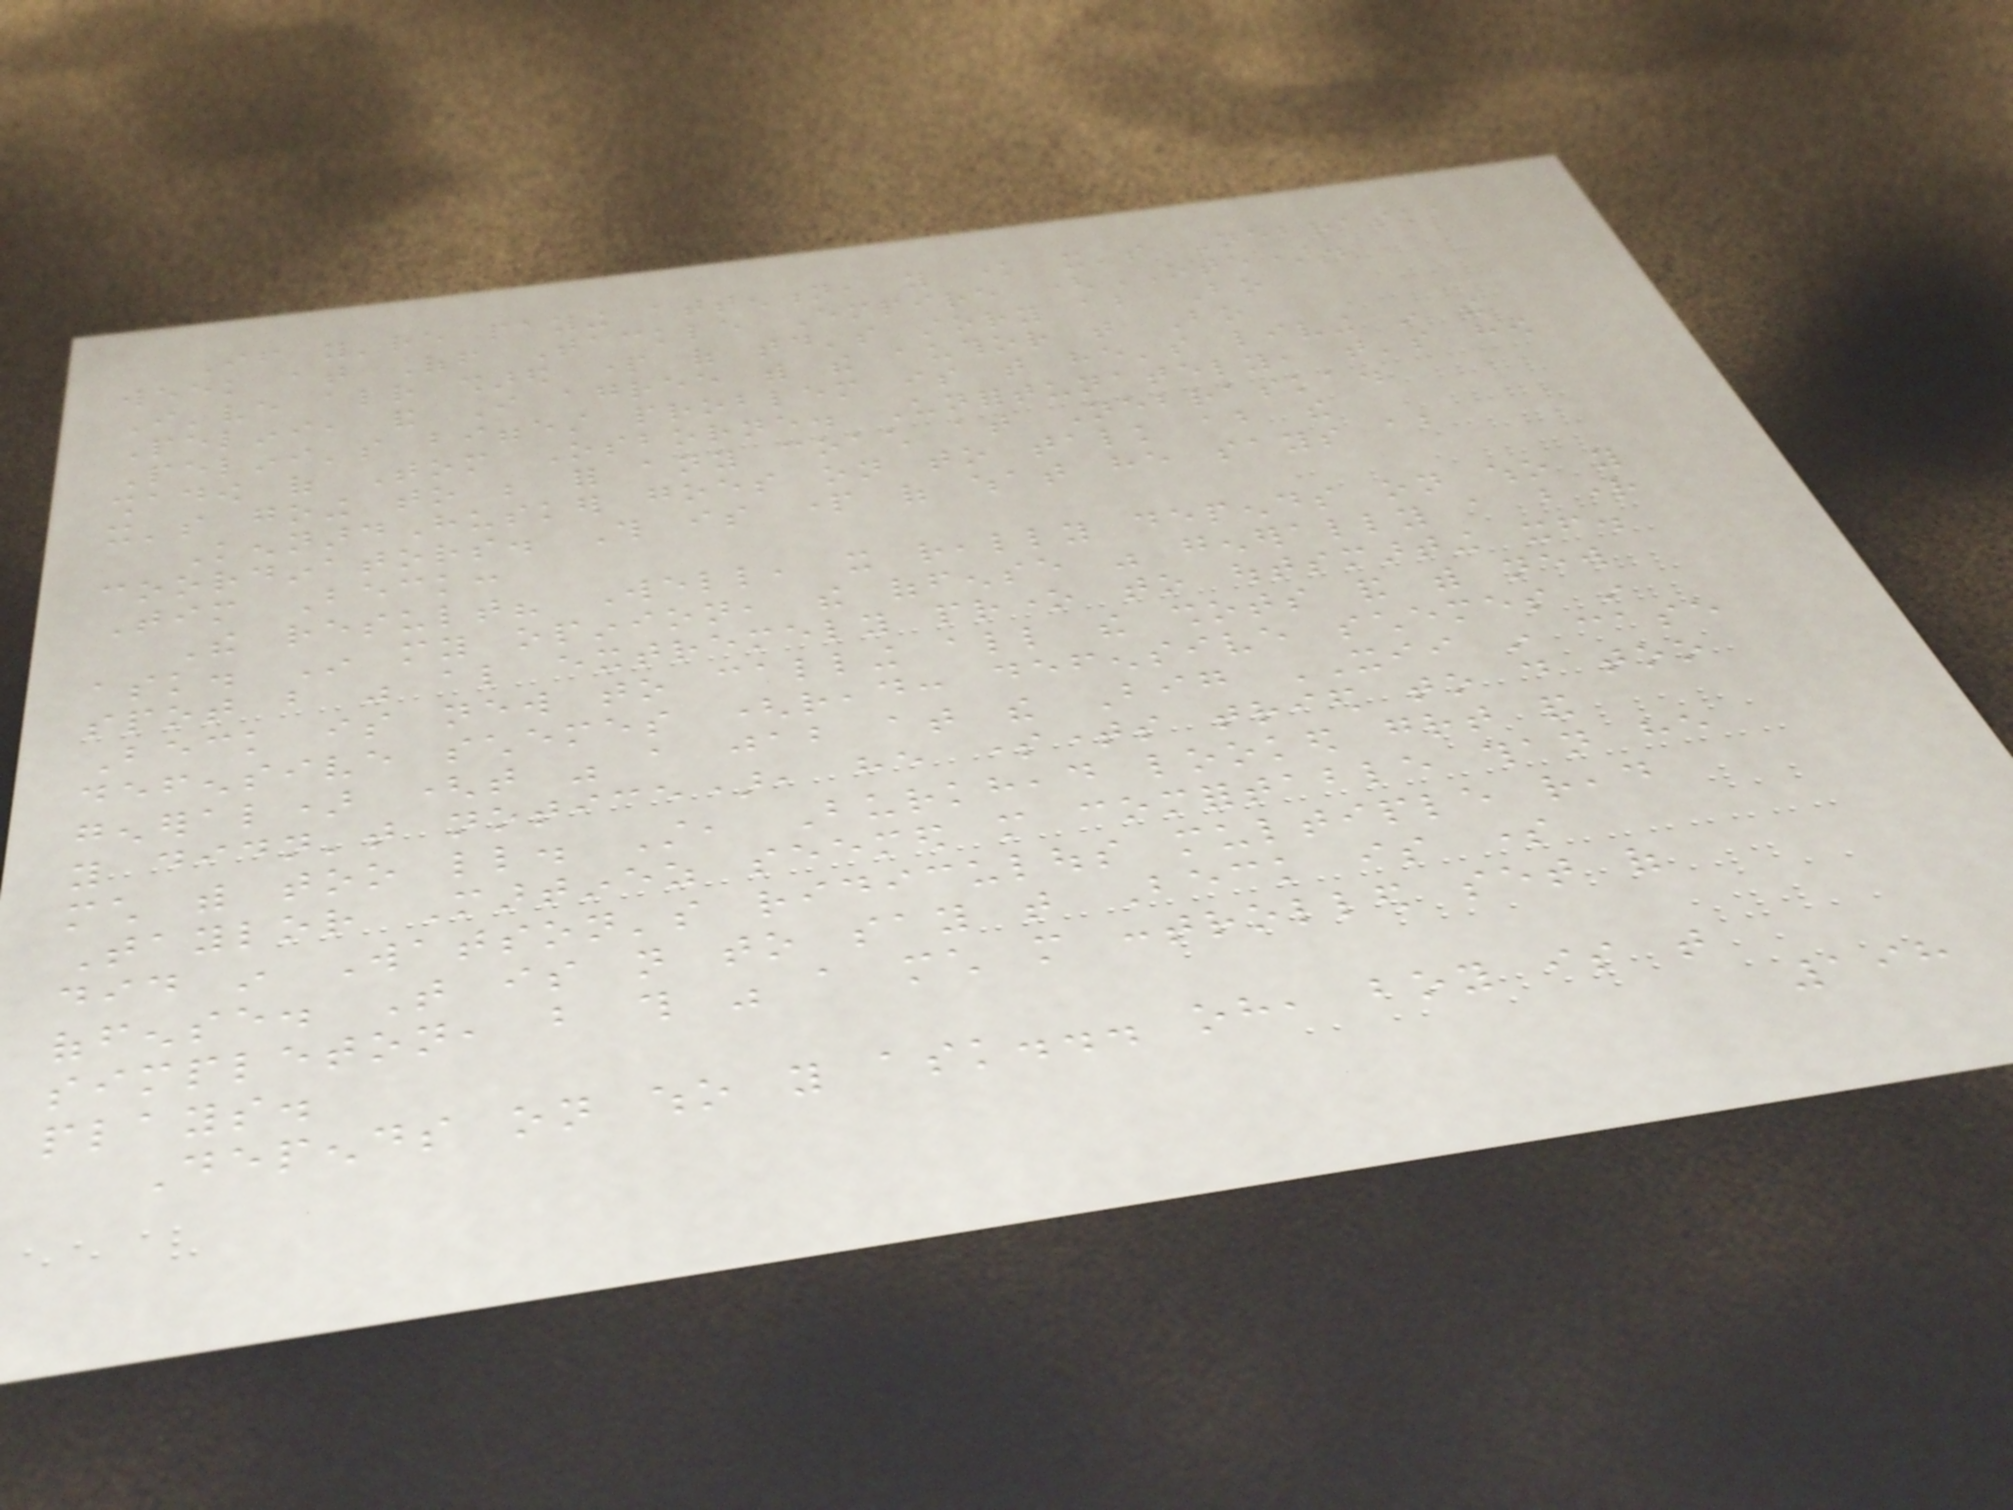If you're paying attention, you know it's Nebraska
week at Off Tackle Empire (OTE).
I've already shared part of today's story about Bo
Pelini, and I agree with the author that Bo
Pelini's biggest problem is that he's living in the
shadow of Tom Osborne. Unfortunately, that's how
it's going to be for any coach at Nebraska.
KennardHusker goes on to talk about the
coordinators. This is part of what he says about
Tim Beck:
The result? Well, it really depends on who you
ask. In my opinion, the offense was generally a bright
spot but was also extremely prone to outsmarting itself.
Beck is new to calling all the shots and with new
defensive schemes (read: defensive schemes in
general) (that was a jab at the Big XII in case
you didn't notice), he sometimes tried to do too
much with too little. Still, Burkhead looked great and
Taylor Martinez seemed more comfortable than he
did in Watson's ridiculous multiple read
offense. That is not to say that Beck is some
simpleton, but this was a much more controlled set of
plays.
Depends on who you ask... oh, boy is that
198
